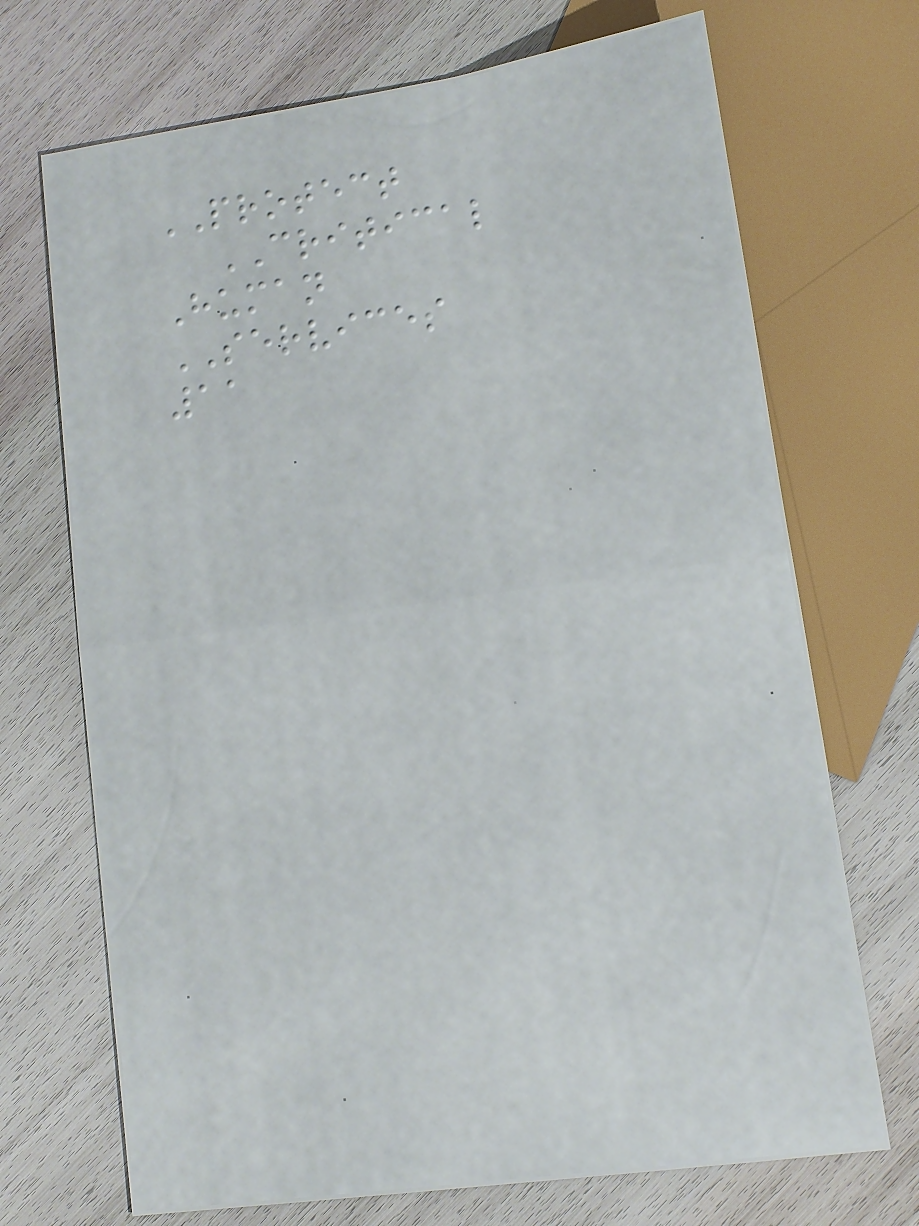PROTECT
CRITICAL
Human
SERVICES
11
